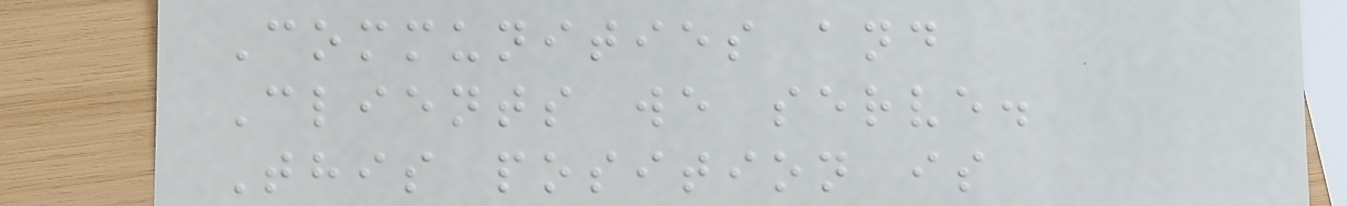Communities and
Clients we serve.
This position is
